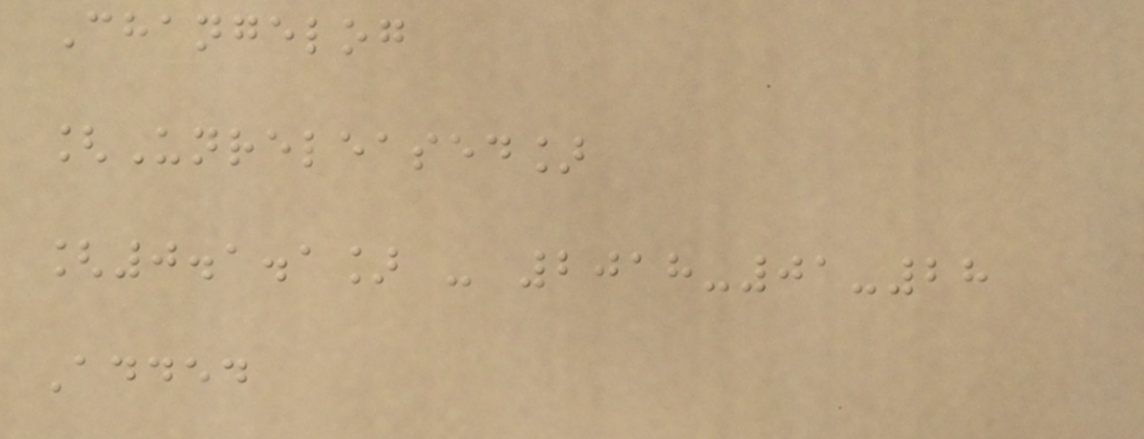Changelog
[Unreleased]
[0.1.1] - 2018-01-28
Added
